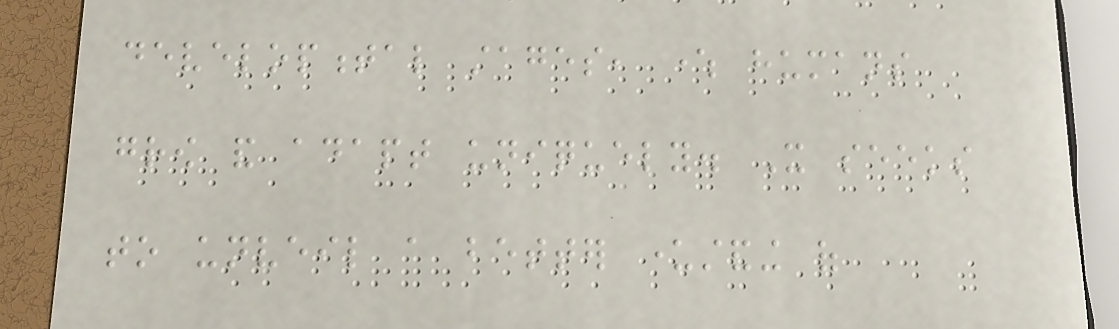developmental stages, where humans
grow and adapt uniquely. It seeks
to unveil a better understanding of
